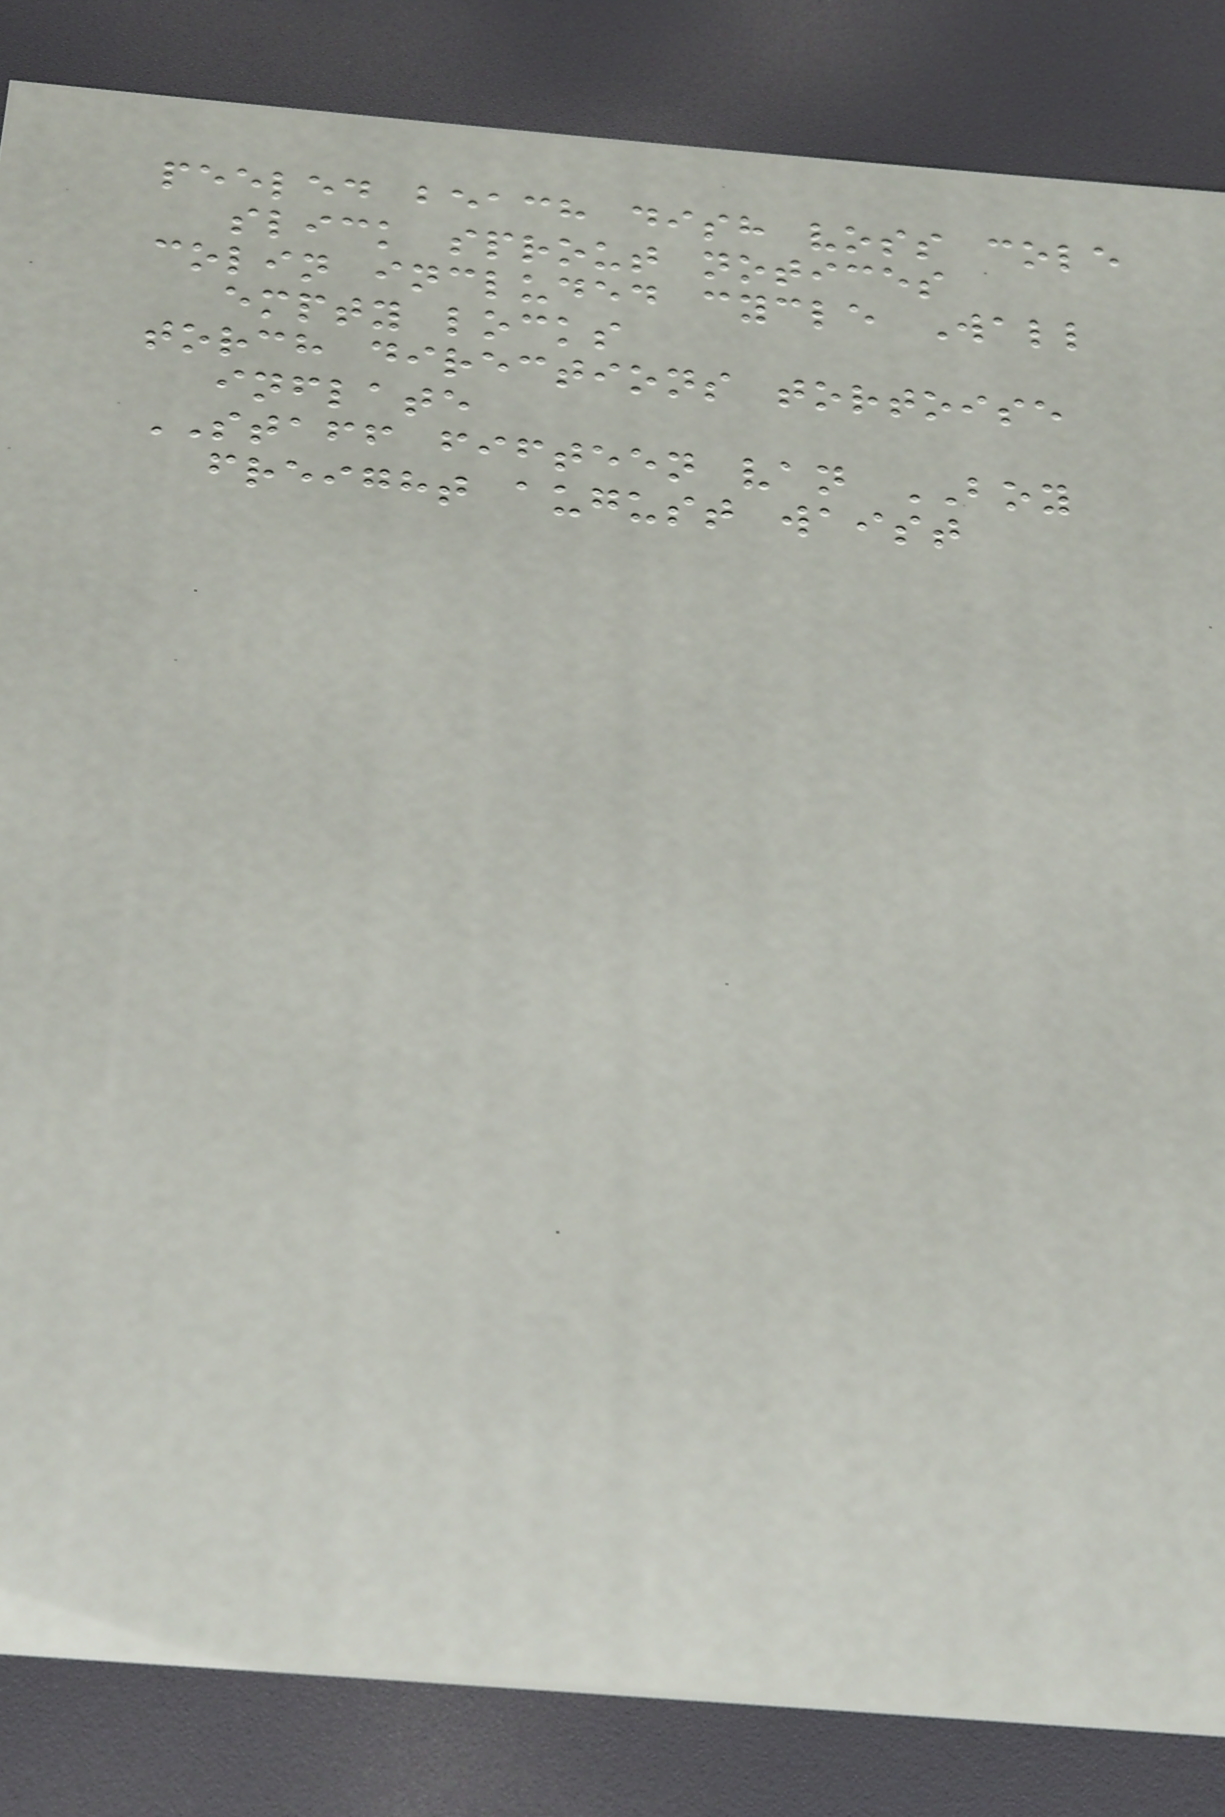peeled beach dish voss cole
slick sprout notices
colin included cycle Wall
empty locks
torch directions tortoise
inflate
STAFF fifteen van BOY
freight august waist
